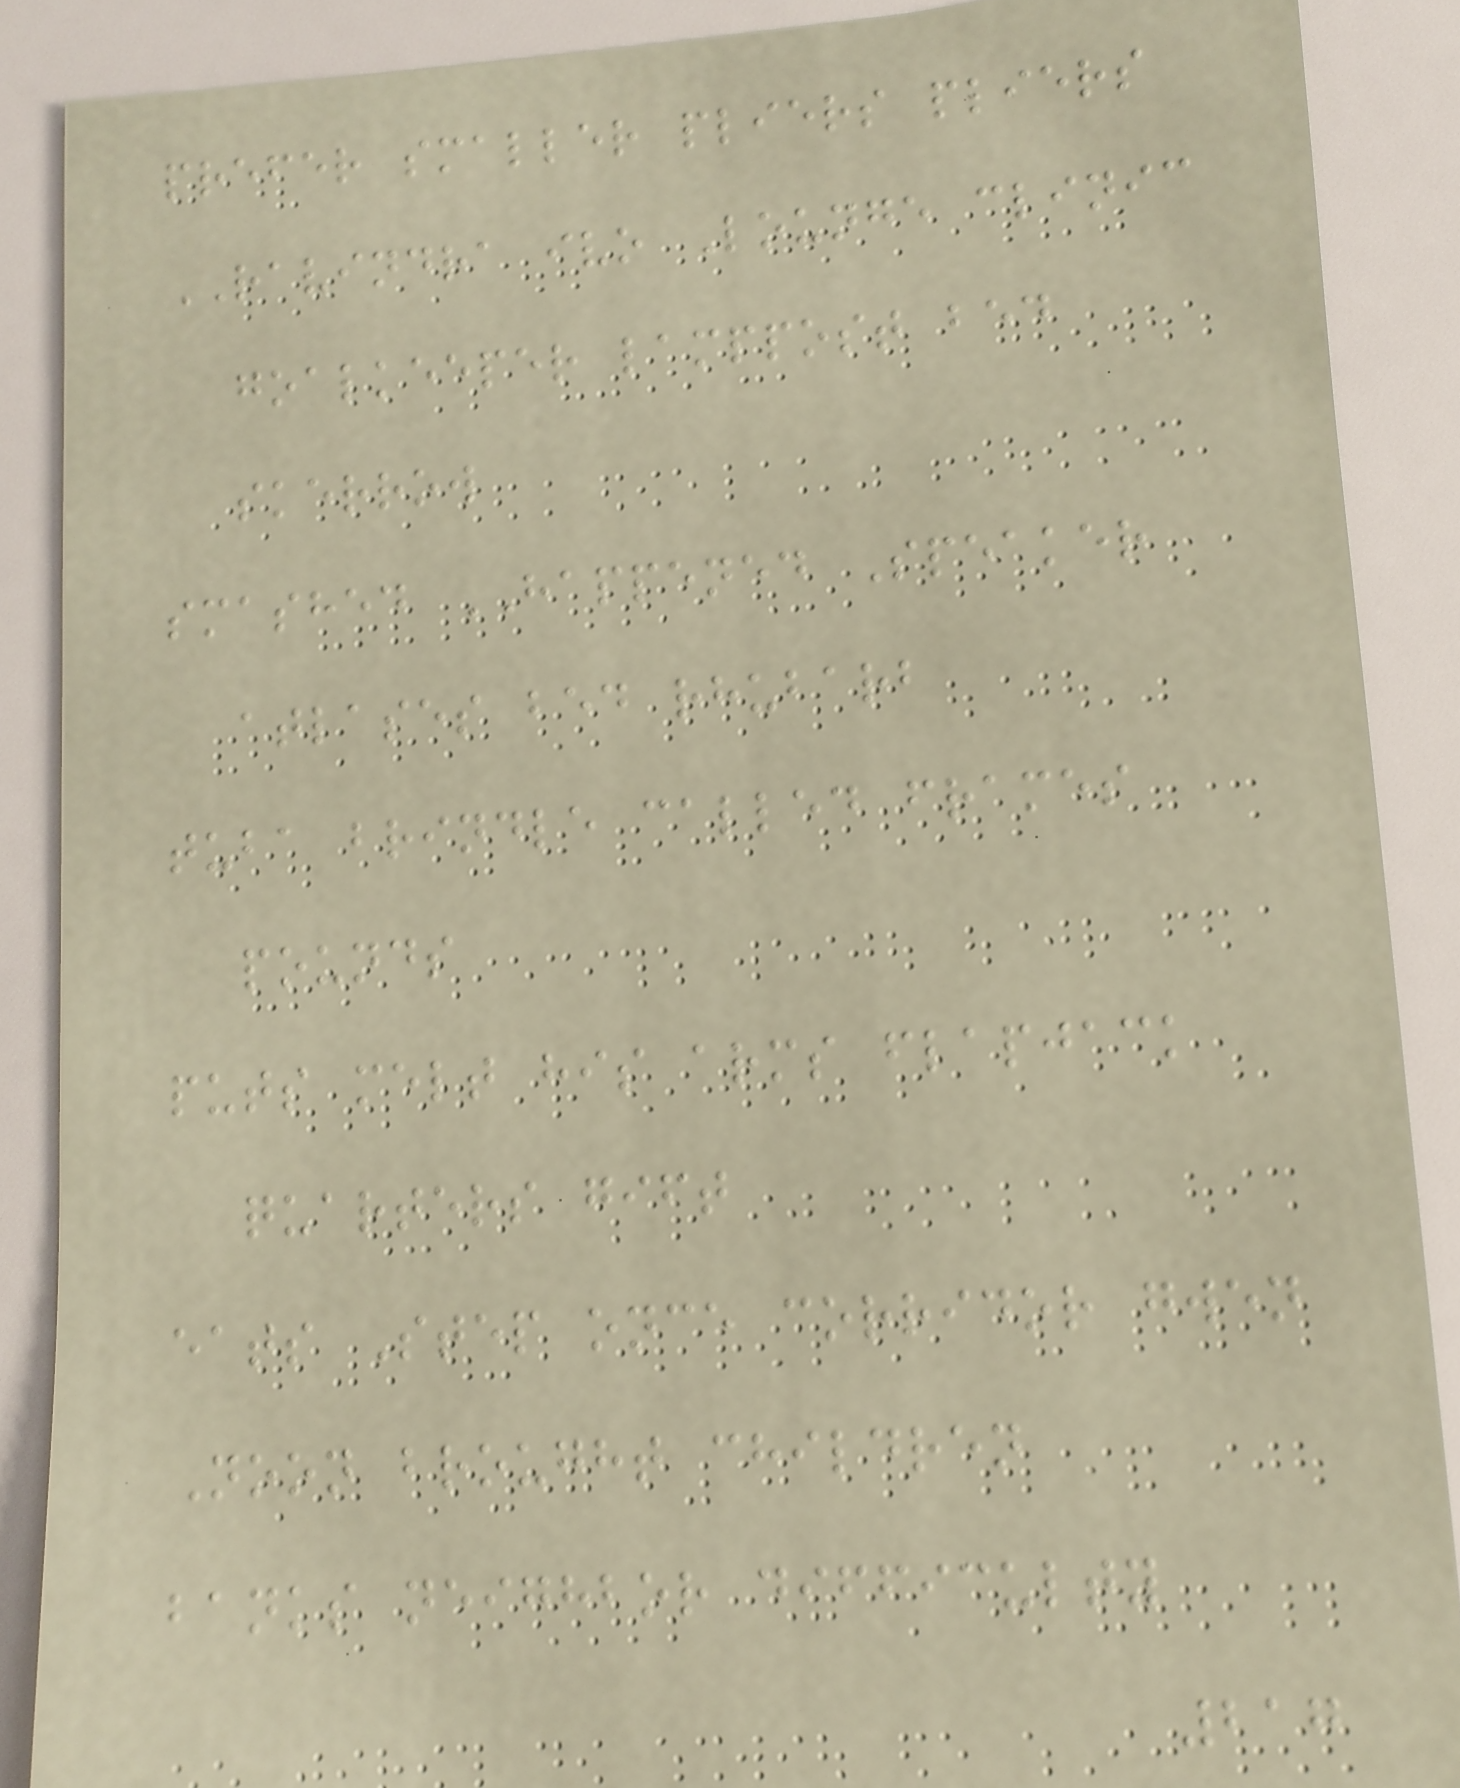prefer smaller pliers pliers
RAVINDRA ivo Lounge clinic
goalkeeper lamppost bed
skerrow
smashed HAPPENED Speaker
atlases bed rhubarb
tuba brindle called frames
pounds
puts melt his arms flapjack
quarters gift
eats Step once corridor gwen
Noon brought children
banks neighbor difficulty
217
